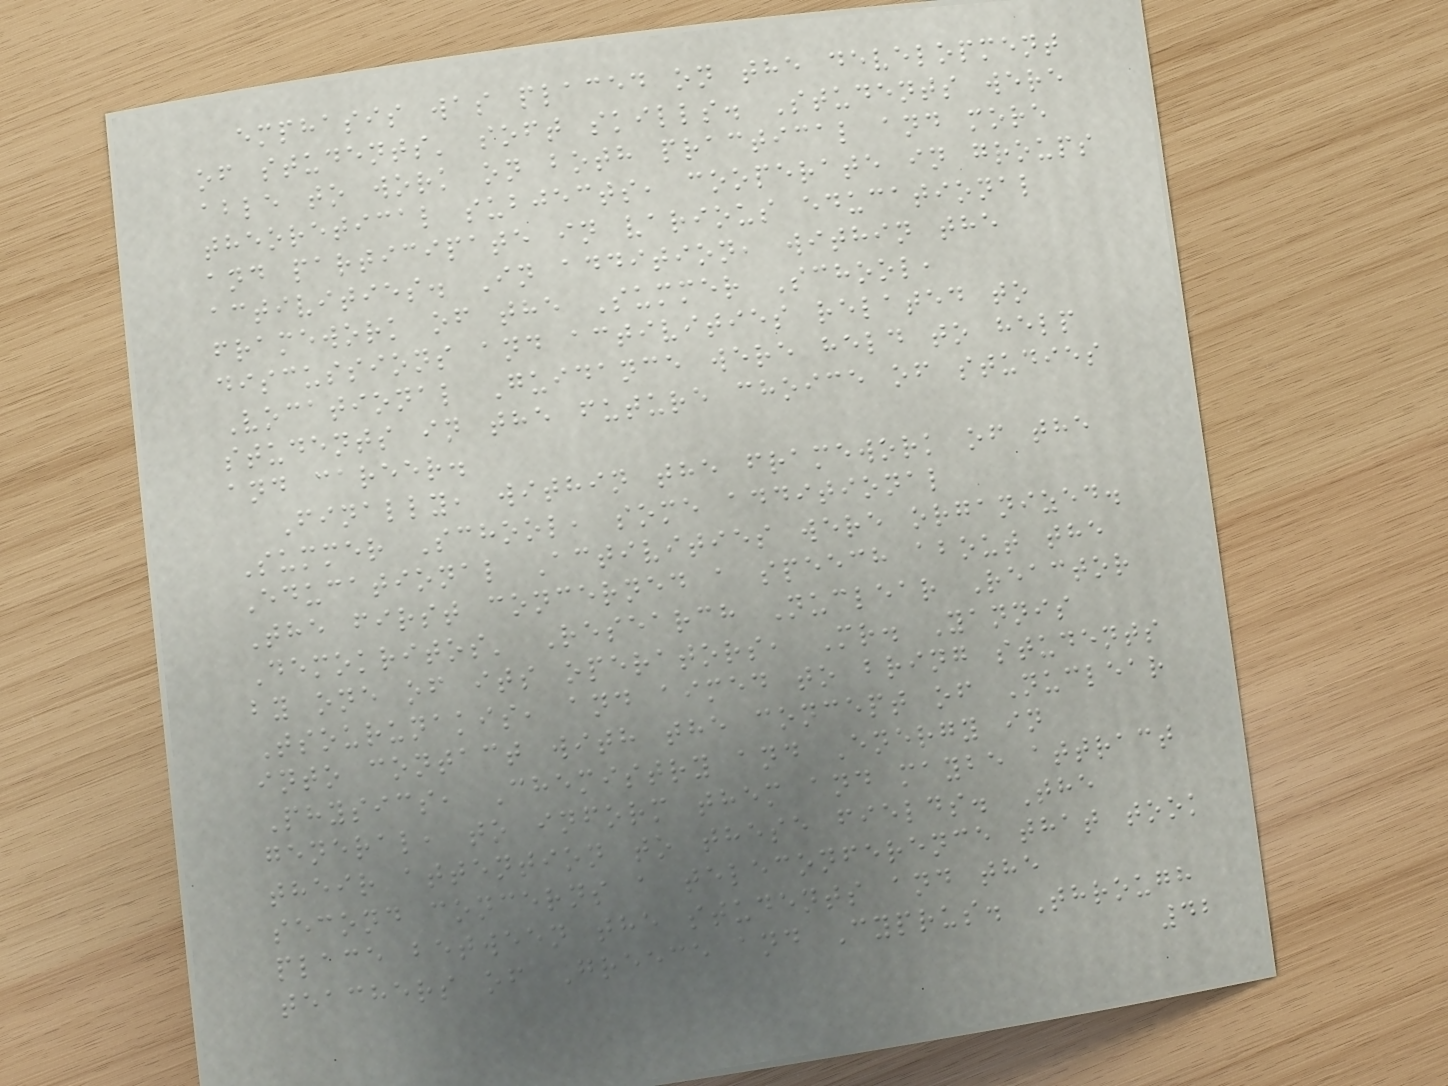emphasis was placed on the development
of students' soft skills. Students were
able to work on both practical and more
theoretical subjects, cooperate in groups
and participate in various educational
activities. In addition, within the
framework of the Summer School,
discussions and activities related to
Vocational Guidance were held to help
students in the future choice of studies
and career.
Finally, within the framework of the
Summer School, some additional
Educational Activities were organized.
The first concerned a speech about the
Demokritos' Research Nuclear Reactor
by one of its operators, Mr. Yannis
Tsourunakis, and aimed to bring students
into contact with the concept of Nuclear
Physics, Chemistry and Energy in
general, to inform them and maybe attract
their attention to these fields. The
second concerns a teleconference that took
place between the students and the
teachers of Greece and Cyprus. Through
42
